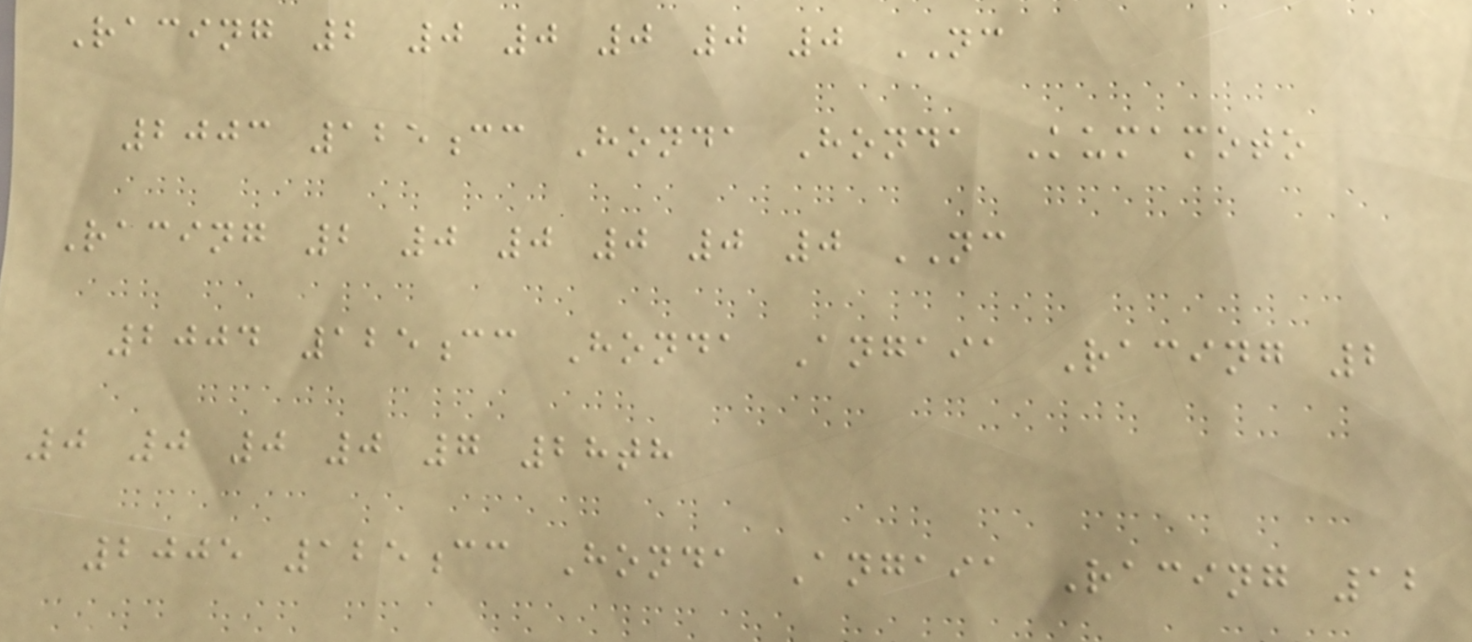Racing 2 0 0 0 0 0 NC
2003 125cc Honda Honda Kumamoto
Racing 2 0 0 0 0 0 NC
2004 125cc Honda Angaia Racing 2
0 0 0 0 7 28th
2005 125cc Honda Angaia Racing 12
